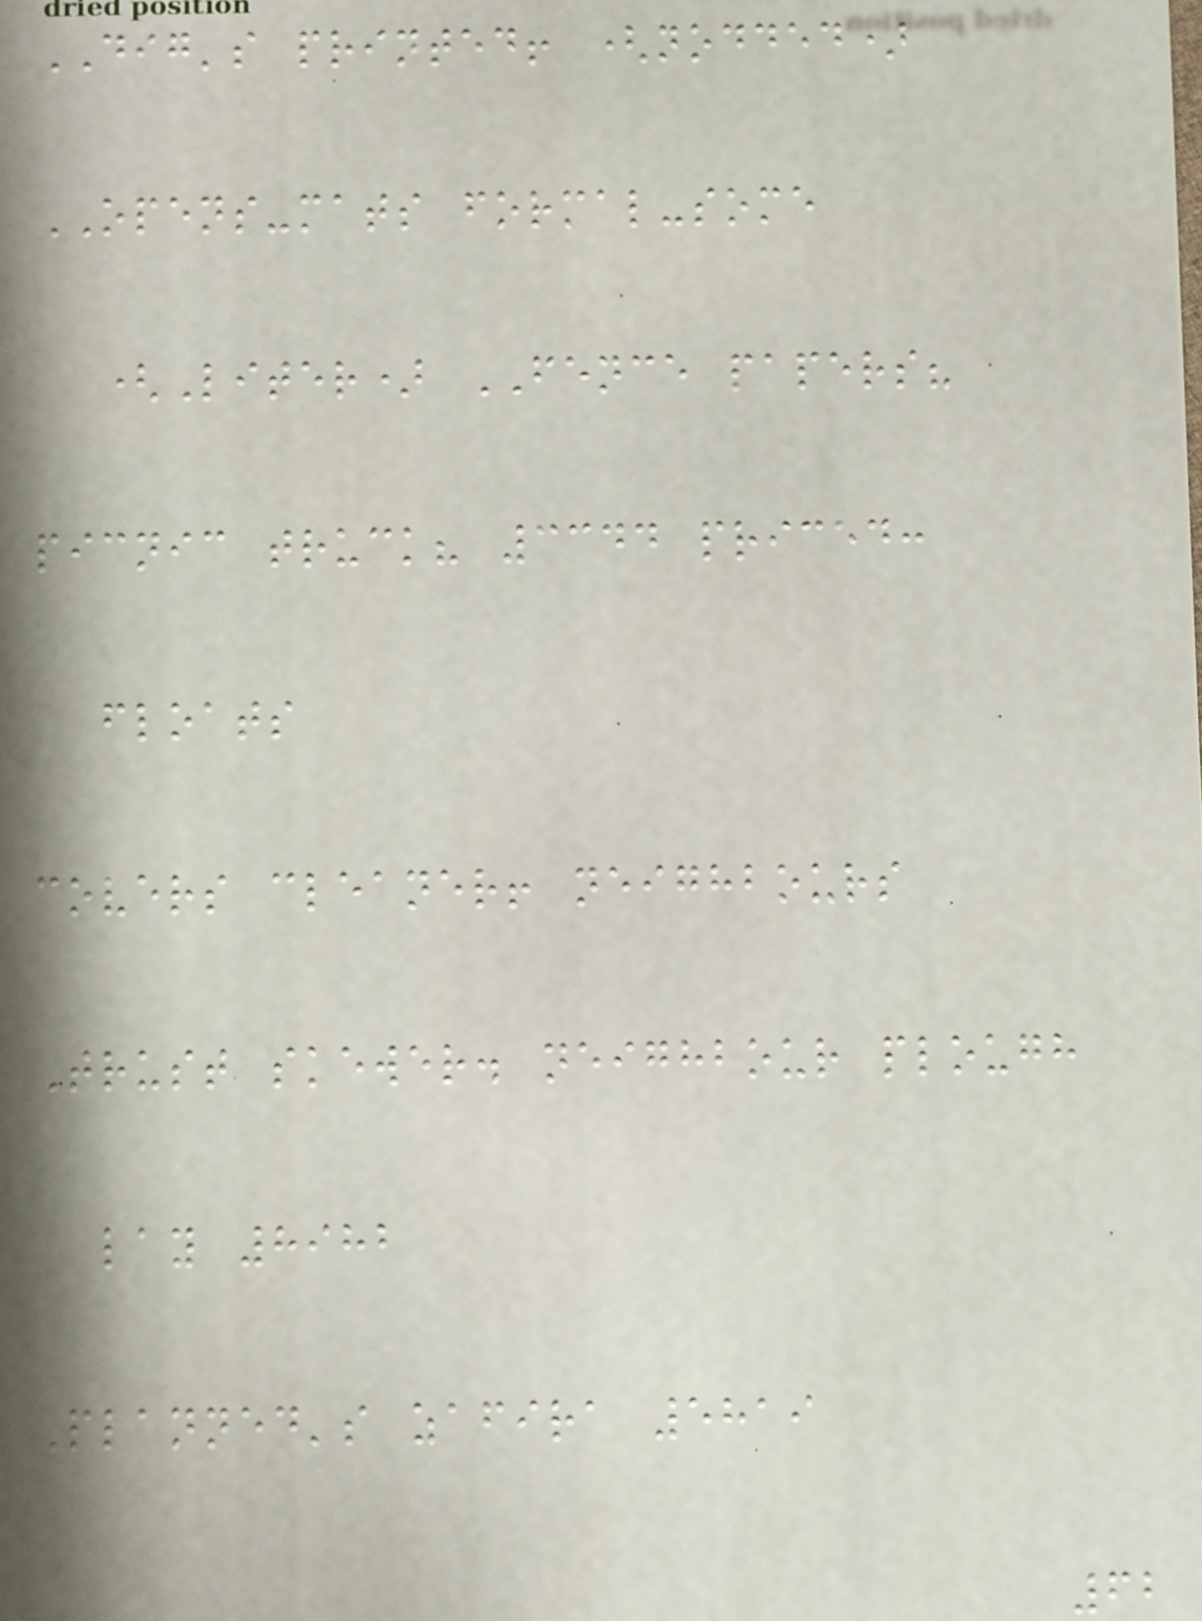DIG's printed! (nodded)
OPENS-mats formal-some
(Liter) FENCE papers?
picnic truck? 3344 priced:
floats
covers cleaner! neighbours
Trust skewer. neighbour plough
lay 8982
Planned's zafira 5819
62
